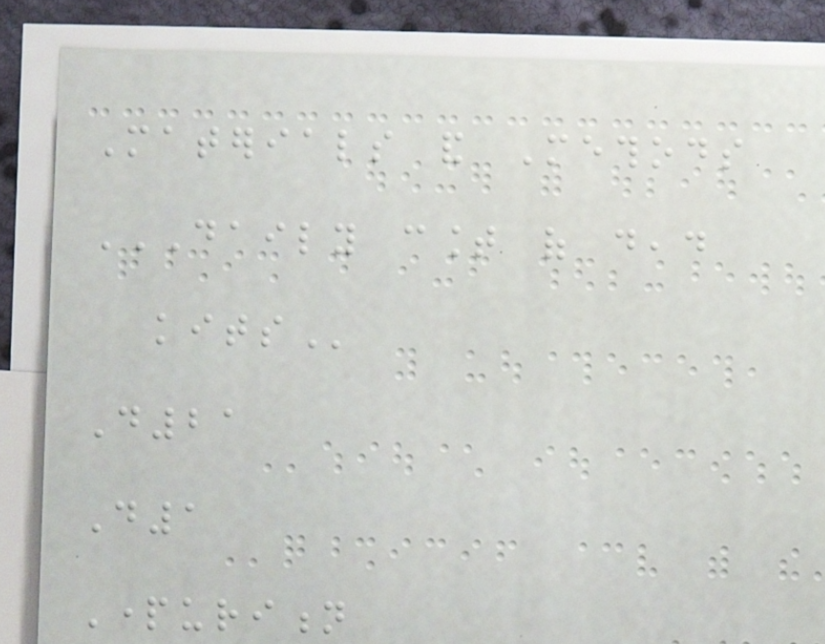Materials and Methods
DAILY COUNT OF DEAD
KITS
D21
D1
Parturition
